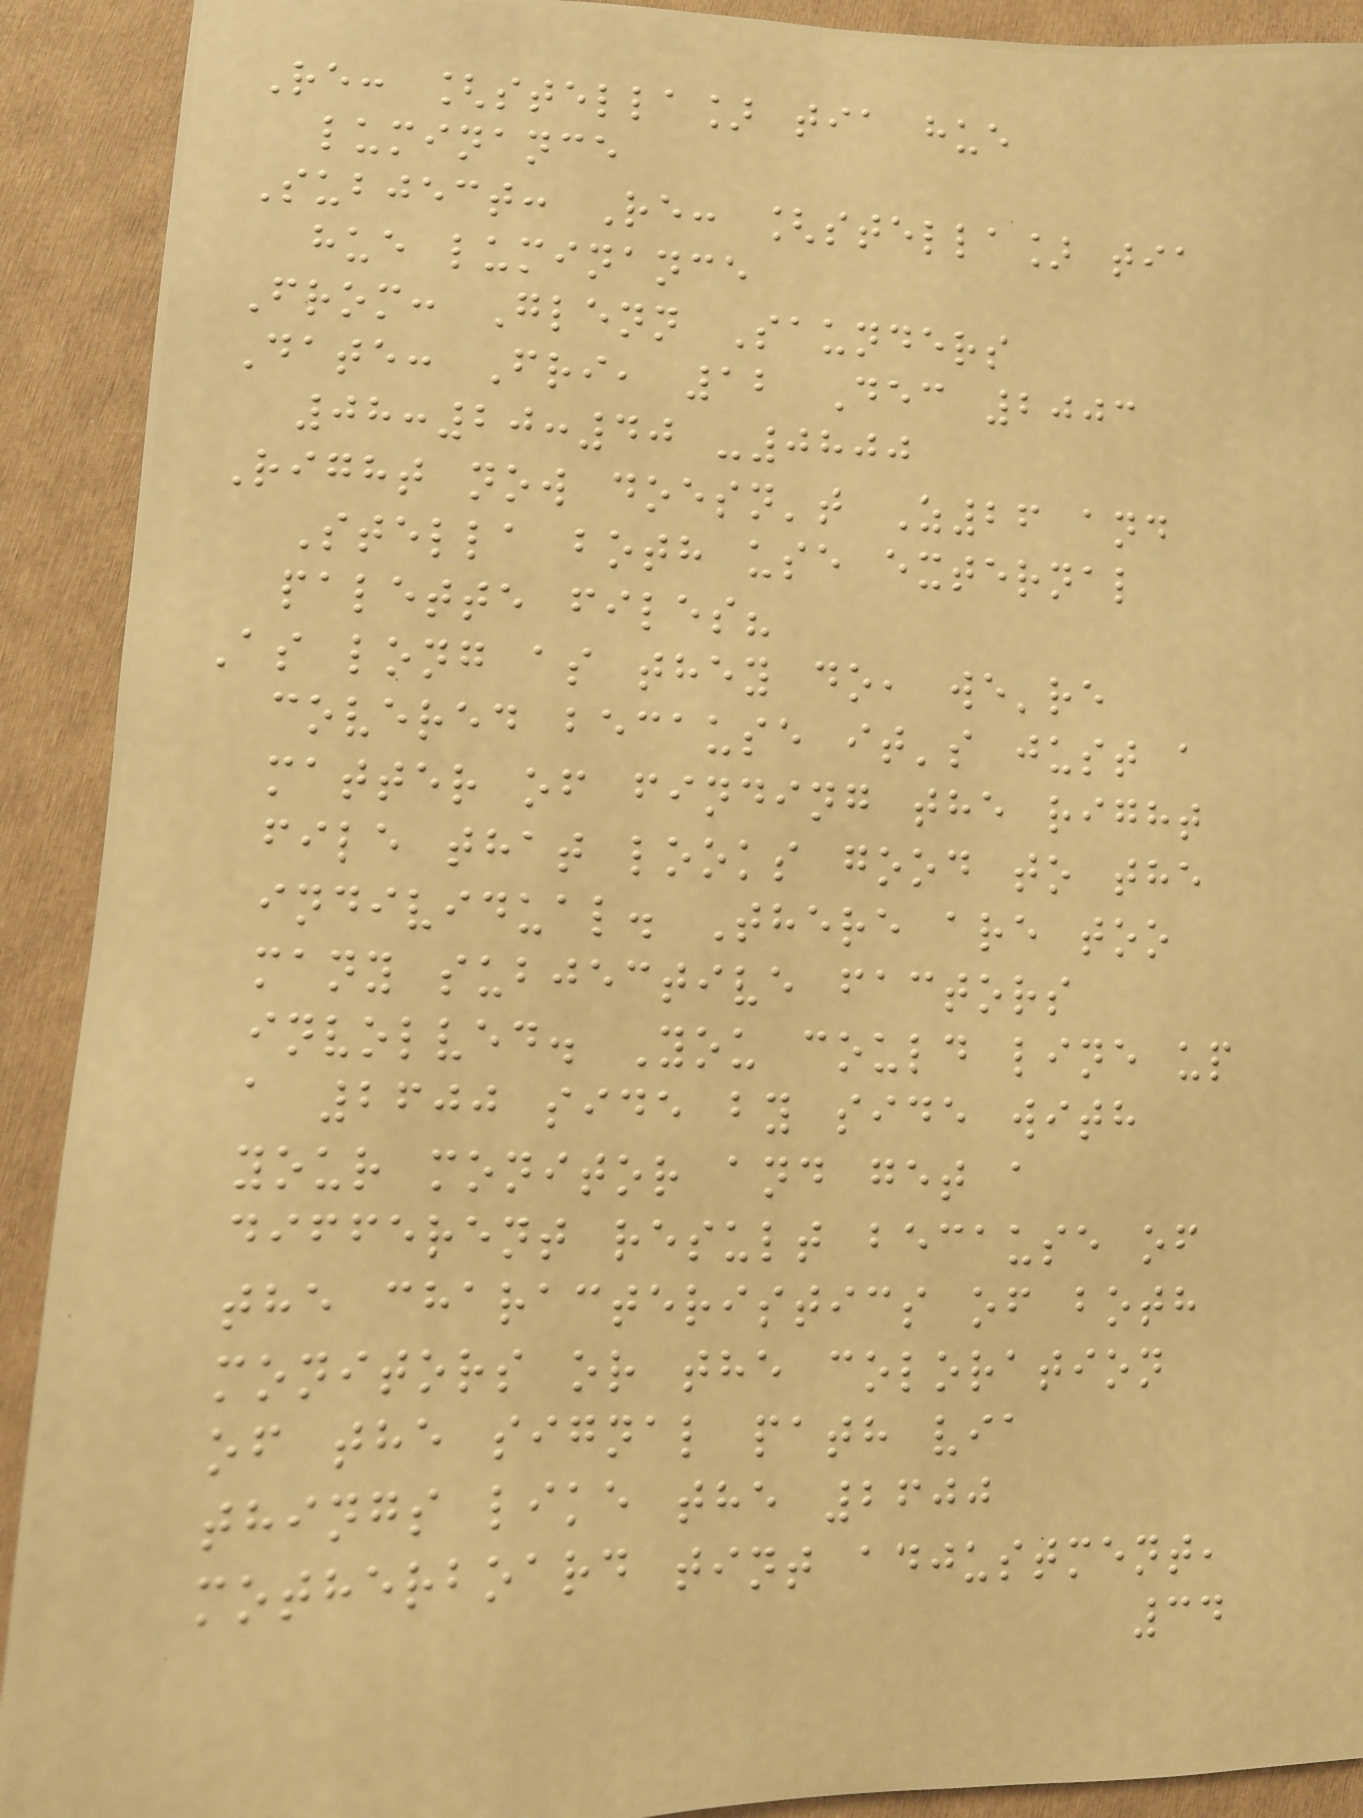Re: [stella] tia hue
luminance
Subject: Re: [stella] tia
hue luminance
From: Glenn Saunders
Date: Fri, 12 Dec 2003
08:20:40 -0800
Right now doesn't Z26 and
Stella both use external
palette files?
As long as they do, we're
covered because it's just a
matter of finding the right
file that looks good to the
individual. There are too
many subjective factors
involved. You could line up
a 2600 side by side with
your monitor and get a
different result because of
the characteristics of both
monitors or the coloration
of the signal path via
things like the 2600
motherboard tint adjustment,
34
